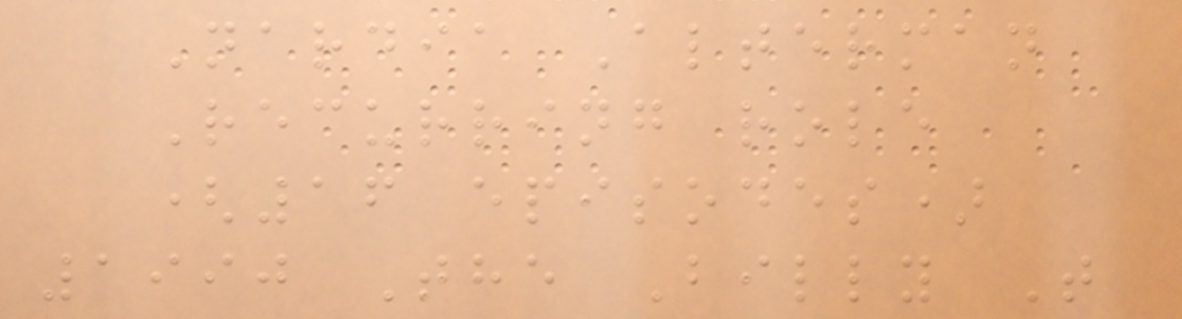Nardia Alterman
Recurring role
(16 episodes)
1990 The Billy T
